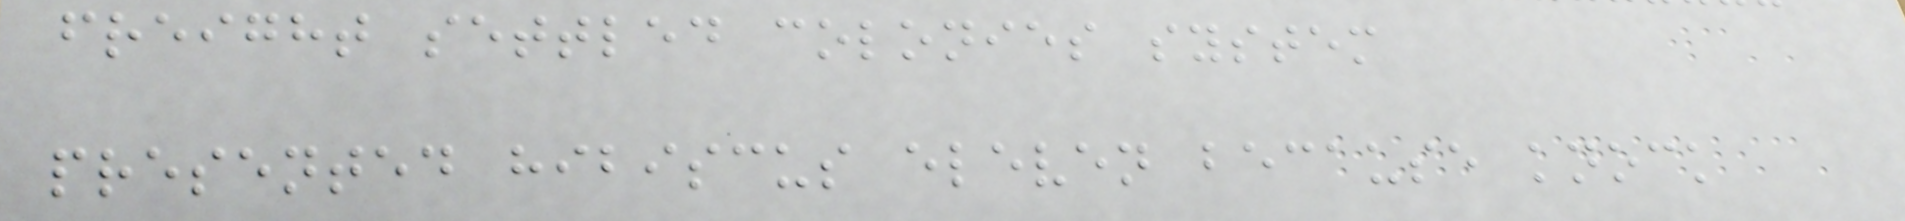freight settled colonies system
presented hibiscus eleven because knock
